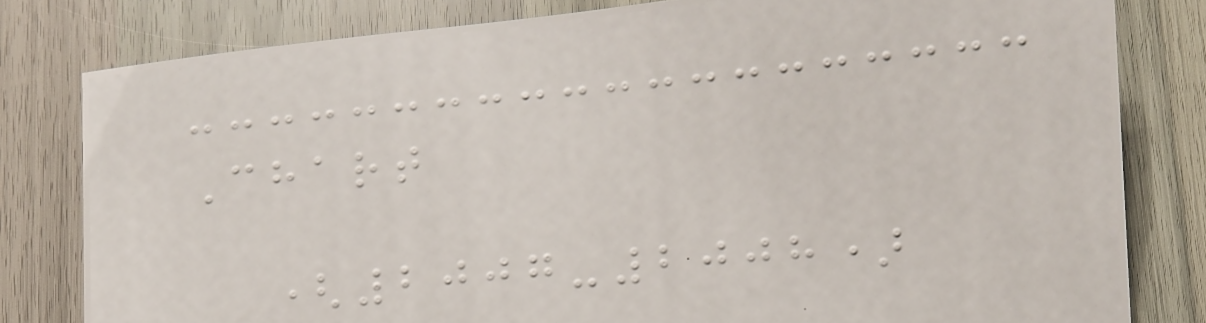Chart
(2007-2008)
